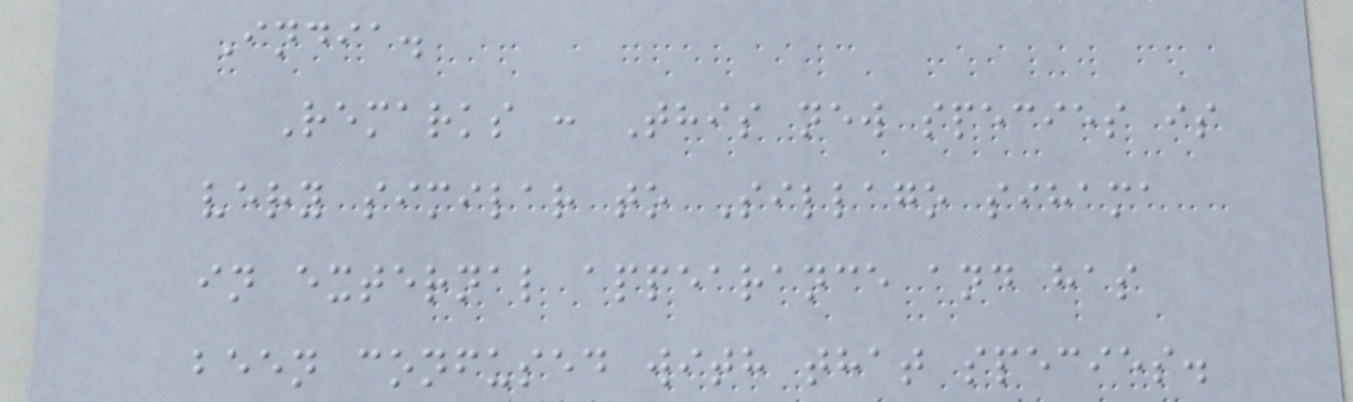India.
Remarks : This new species is
very similar to Sillago sihama
in external appearance and has
been confused with that species.
